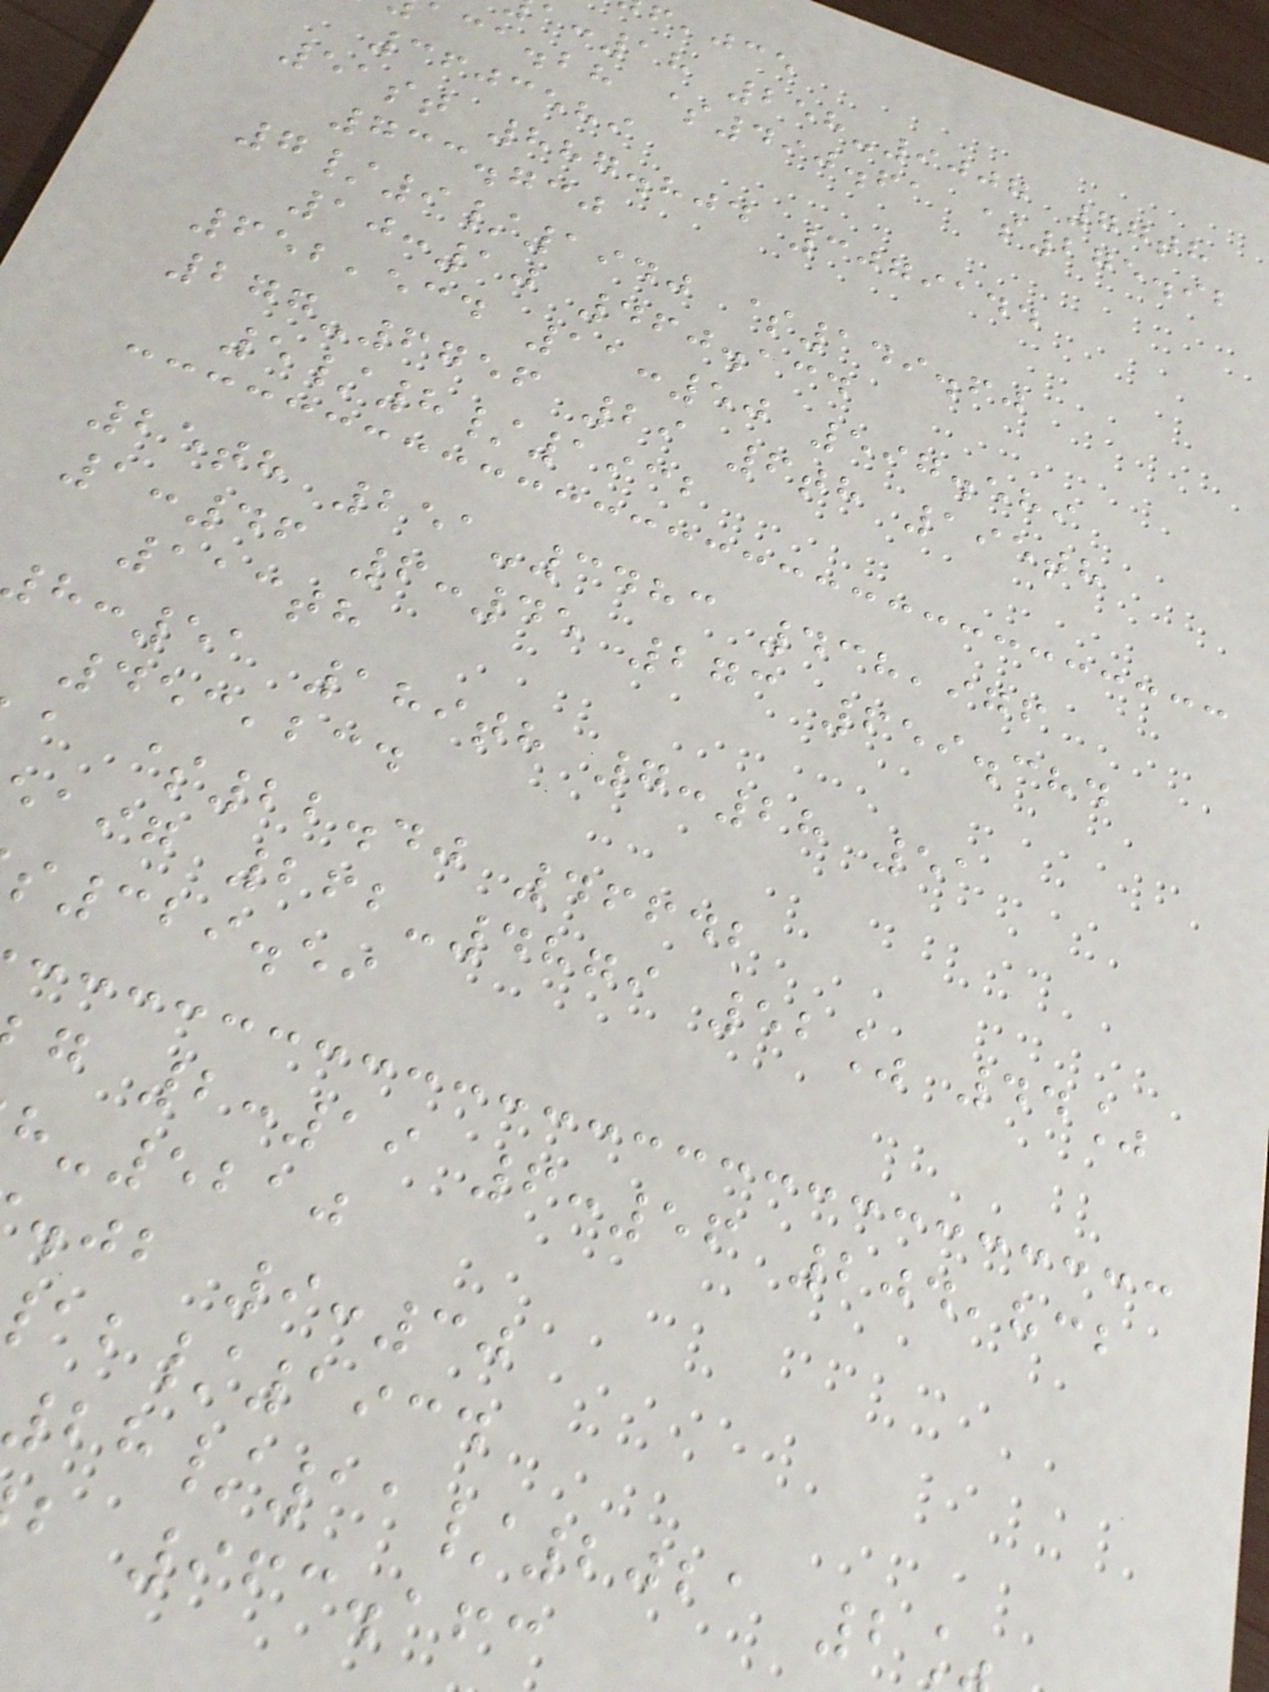,jce
:18 258-9007 77th
ca.bh $490.61 $275.92
3603589
51st 887.804 3079144
733.730
7/9/1940 $149.60
10:10 460.134
652,534 11:50 597.589
277-6756 29 6th 195th
5/8/1932
25th 251-3483 438,976
1:46 6:45 273 659.384
113th
:51 189th 7:28 51
453,234
a $22.40 46642
aig 262-4879 52% 44%
329.59
g 2:19 6:56 204,832
-5210
.jb 9:30
/1934
28/11/2021 2
b 963.163
